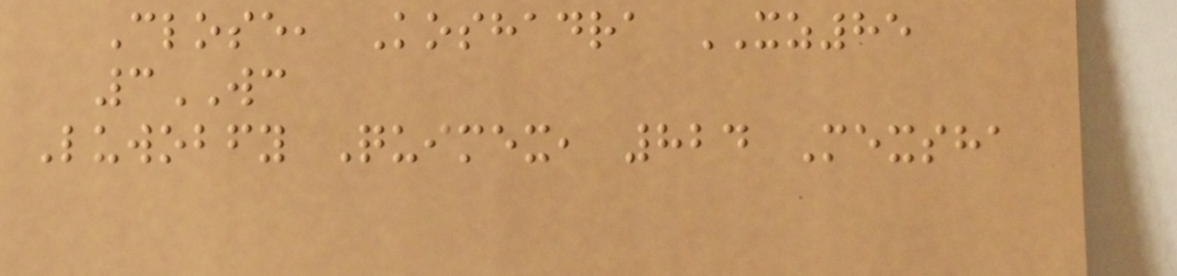Close, Koshadra XZ85
3WC
Luwobfy Quimex, 824 Mexsha
